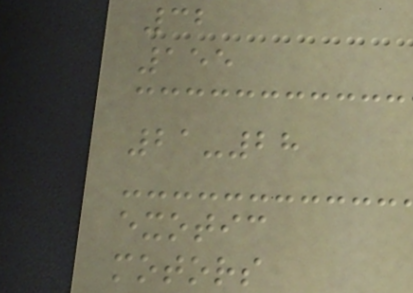32
155
21-28
exotic
motors
